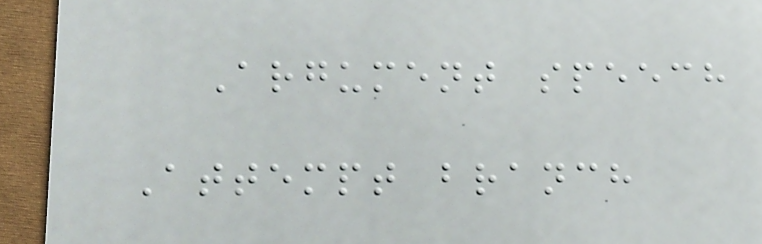Argument speech
Attempt branch
